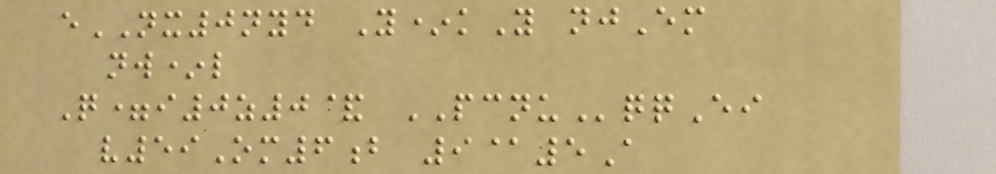eNX0nyd Y*kY njEm
nw*l
Q=i0z0& PCNUqqEi
v59Om6b 9@5A
